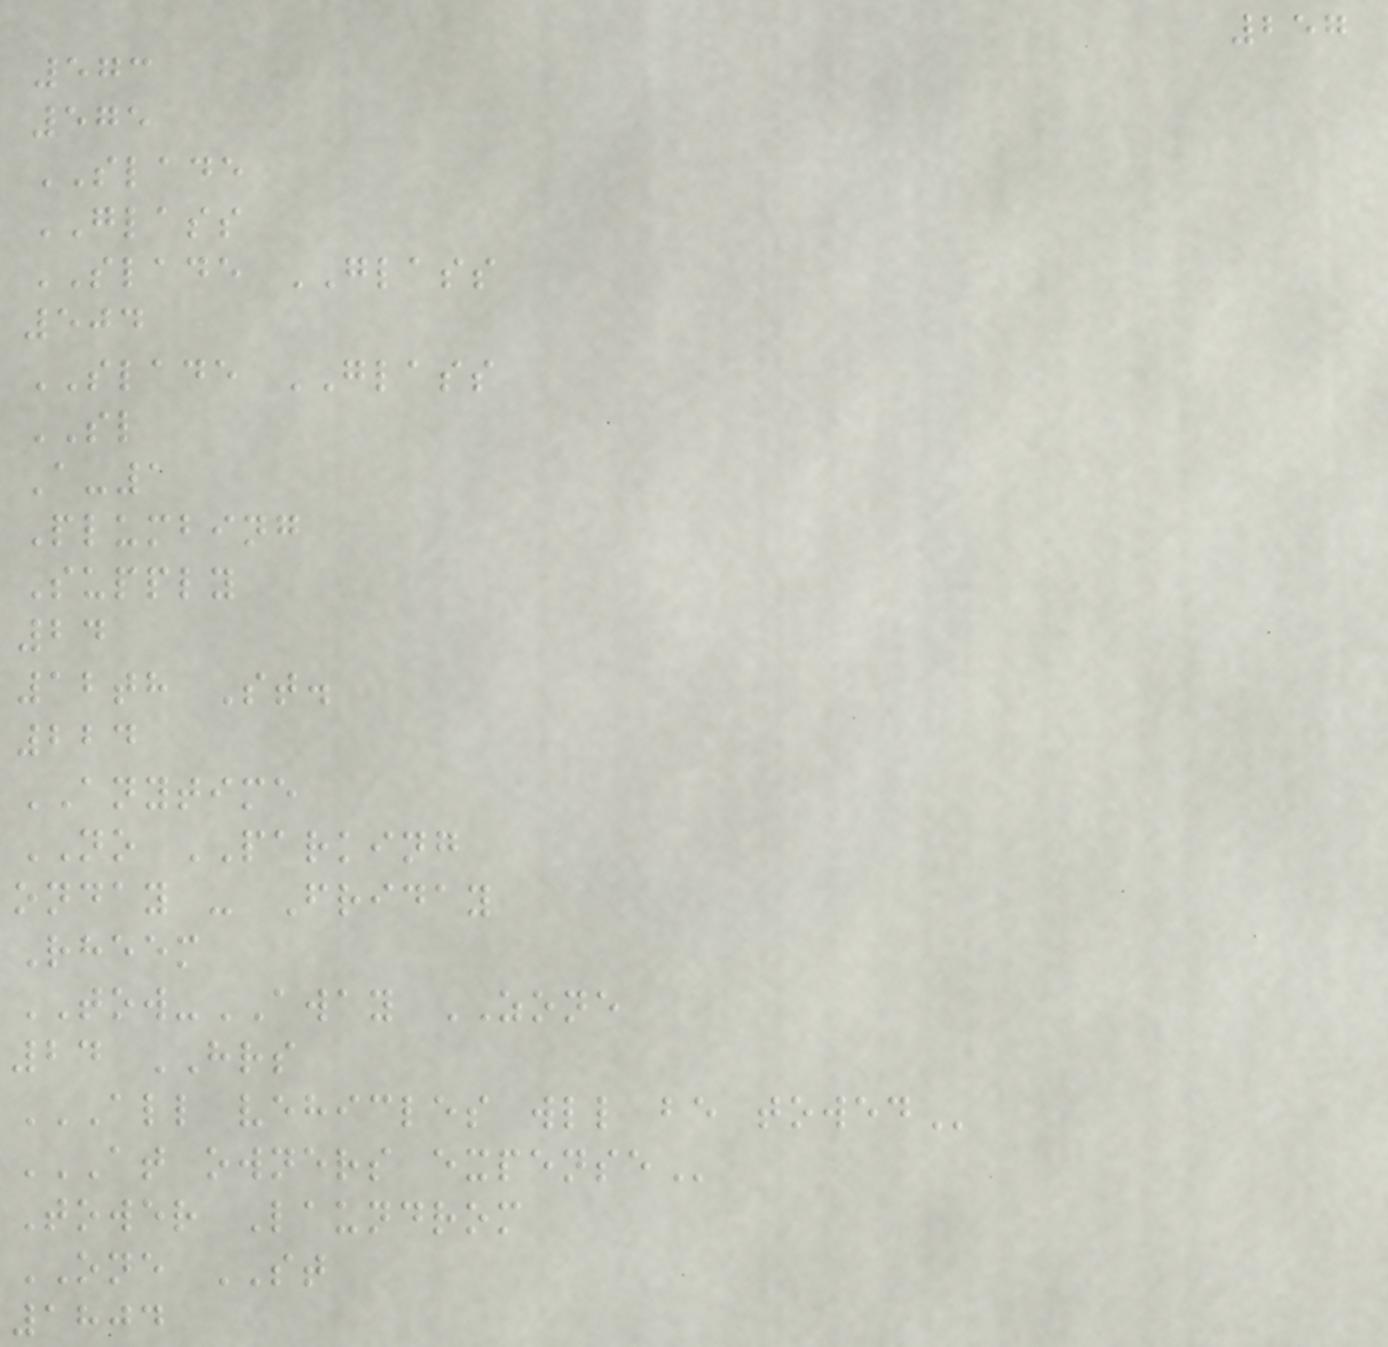257
573
575
SLADE
GLASS
SLADE GLASS
504
SLADE GLASS
SL
A-1
Plumbing
Supply
24
12th St.
224
ANYTIME
NO PARKING
onday - Friday
Rheem
TOW-AWAY ZONE
24 HRS
ALL VEHICLES WLL BE TOWED
AT OWNERS EXPENSE
Tower Laundrom
ONE ST
1804
